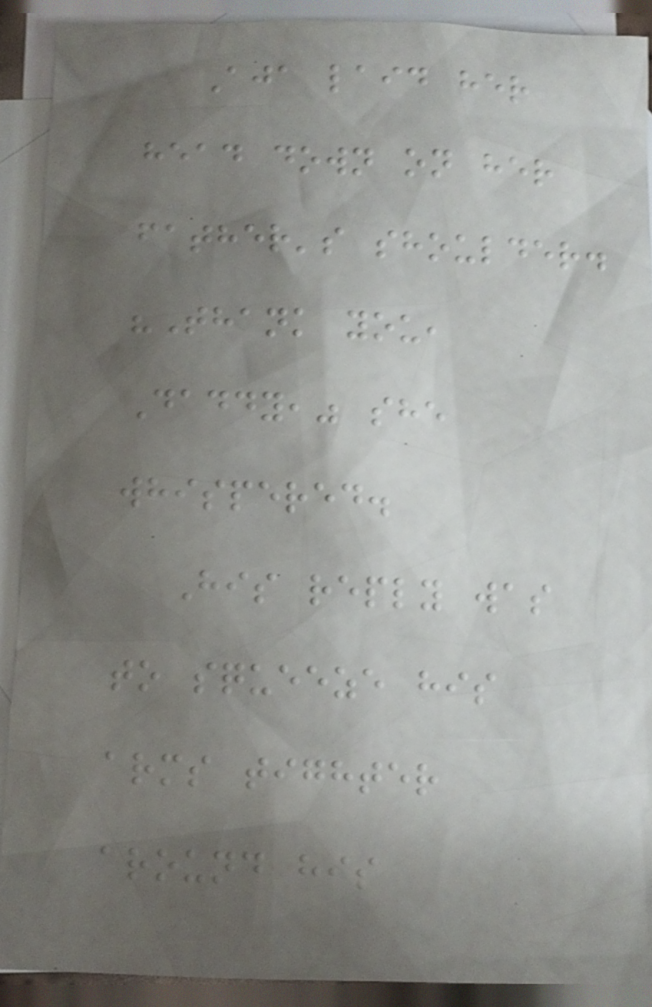Aja laid her
head down on her
father's shoulder.
"Thank you,
Daddy," she
whispered.
His reply was
to squeeze his
arms tighter
around his
